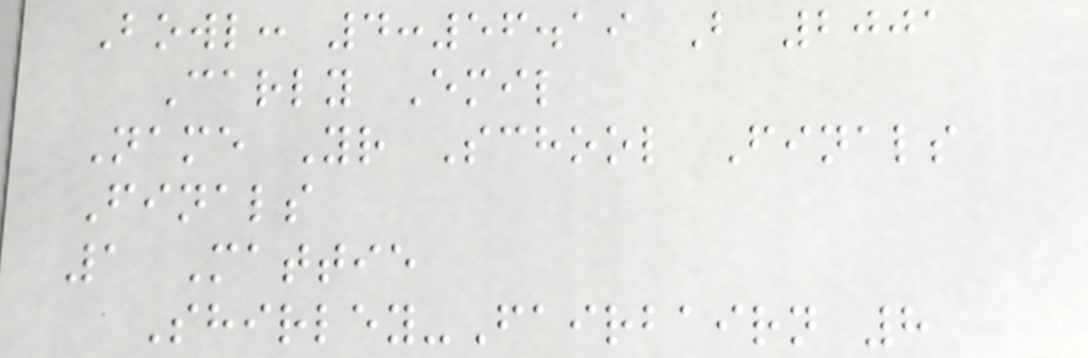Bowl: 4:56.19 B 2001
Carly Emil
Name Yr School Finals
Finals
1 Mattie
Shirley-Fairbairn 8
